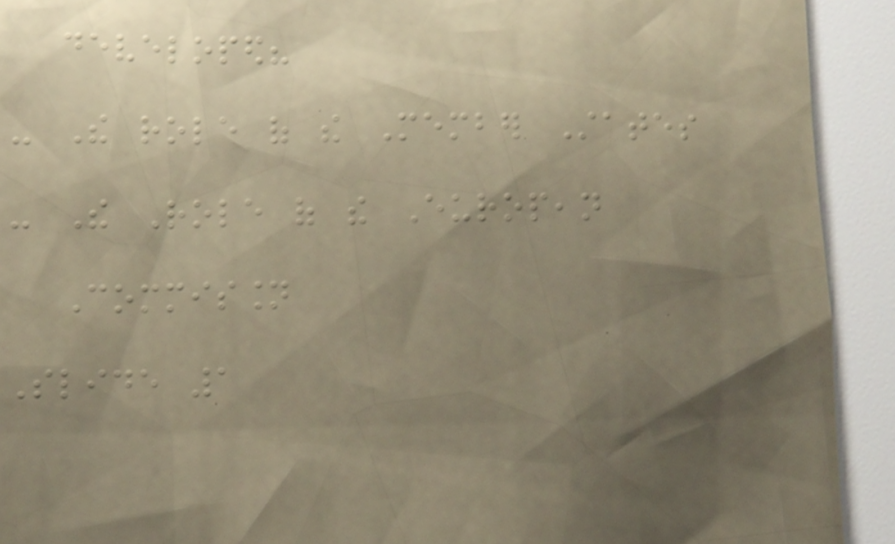developed?
- The role of the Member States
- The Role of the European
Commission
Slide 1
